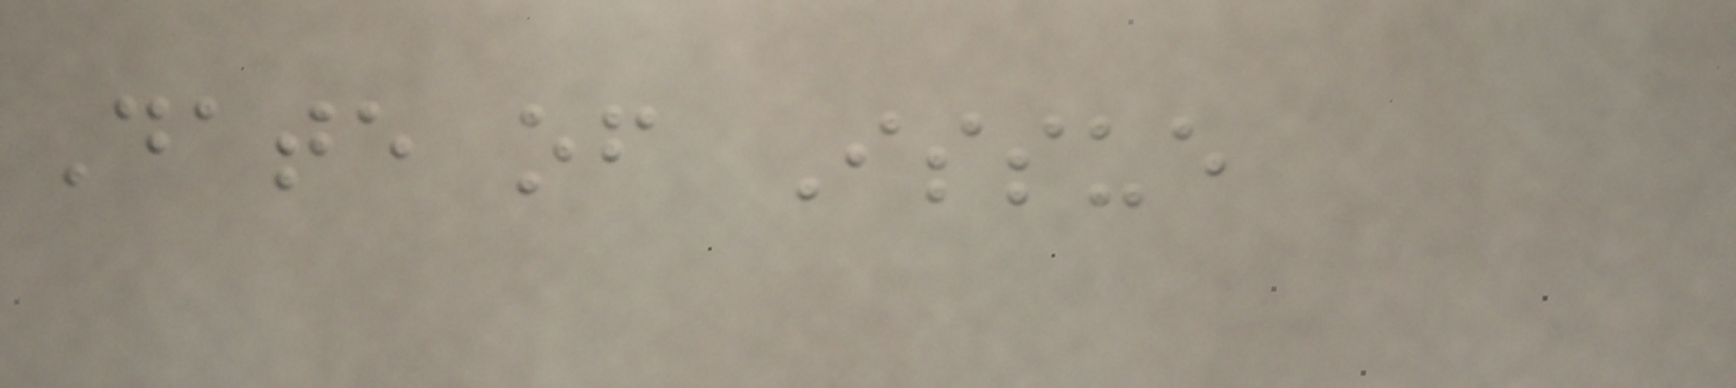Date of Issue
